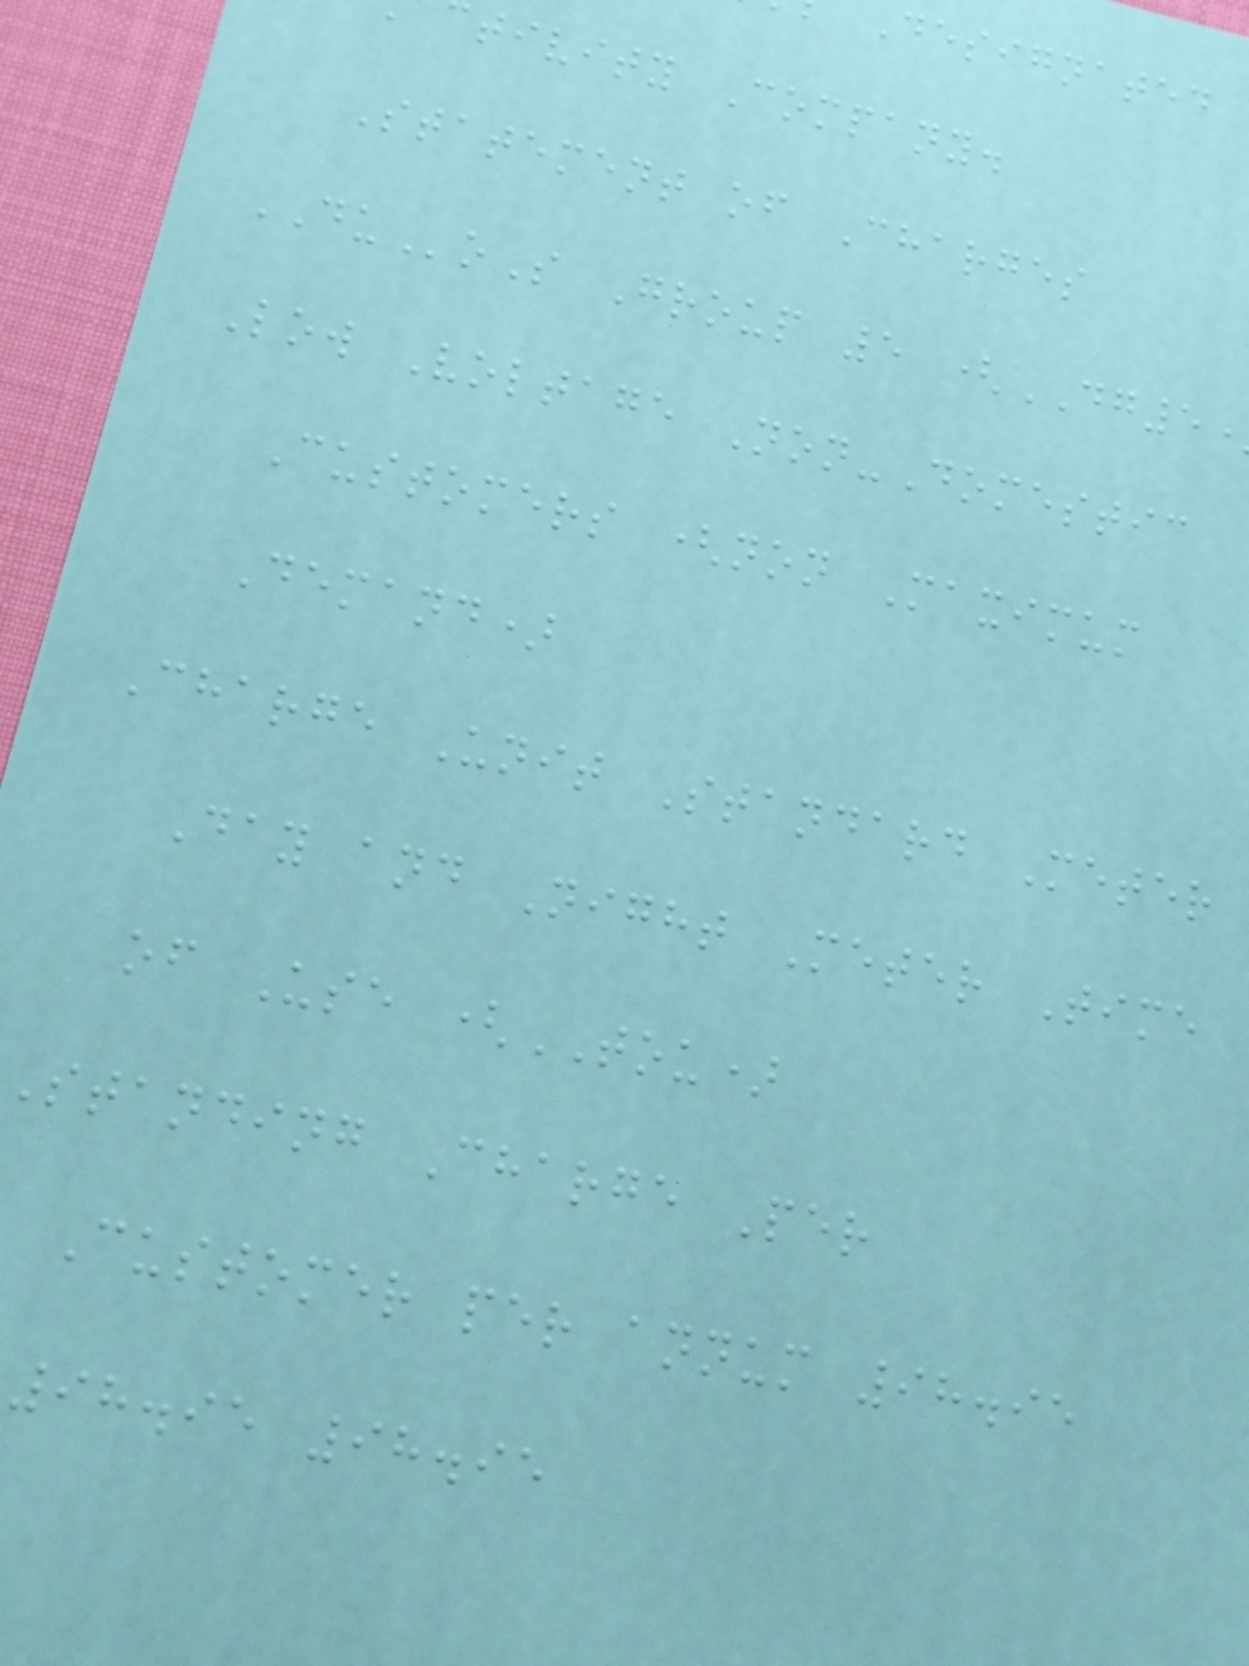Designated
tivity Company.
Statement of Charges
DUoS Group 5 (DG5
Low Voltage Non-Domestic
Customers (non Maximum
Demand)
Charge Unit Standard Meter
Day and Night Meter Time
of Use (TOU)
Standing Charge Per
Customer per annum 98.95
98.95 98.95
